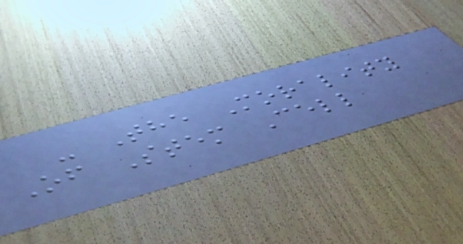- The Morality
Of Stem Cell
